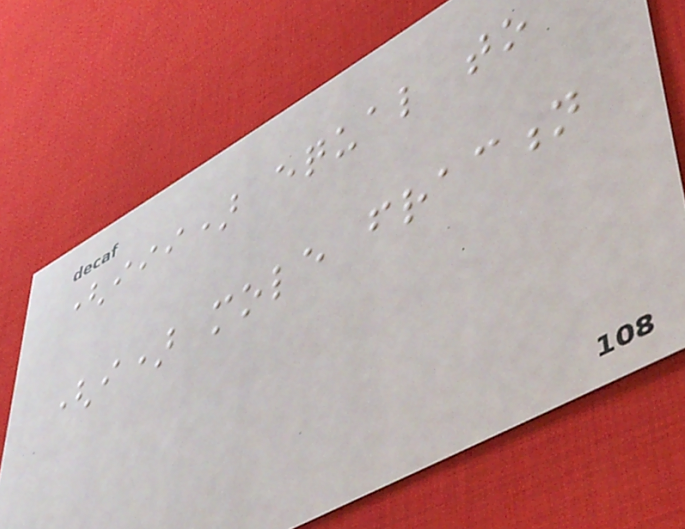(iii) equal to
(i) mole fraction
